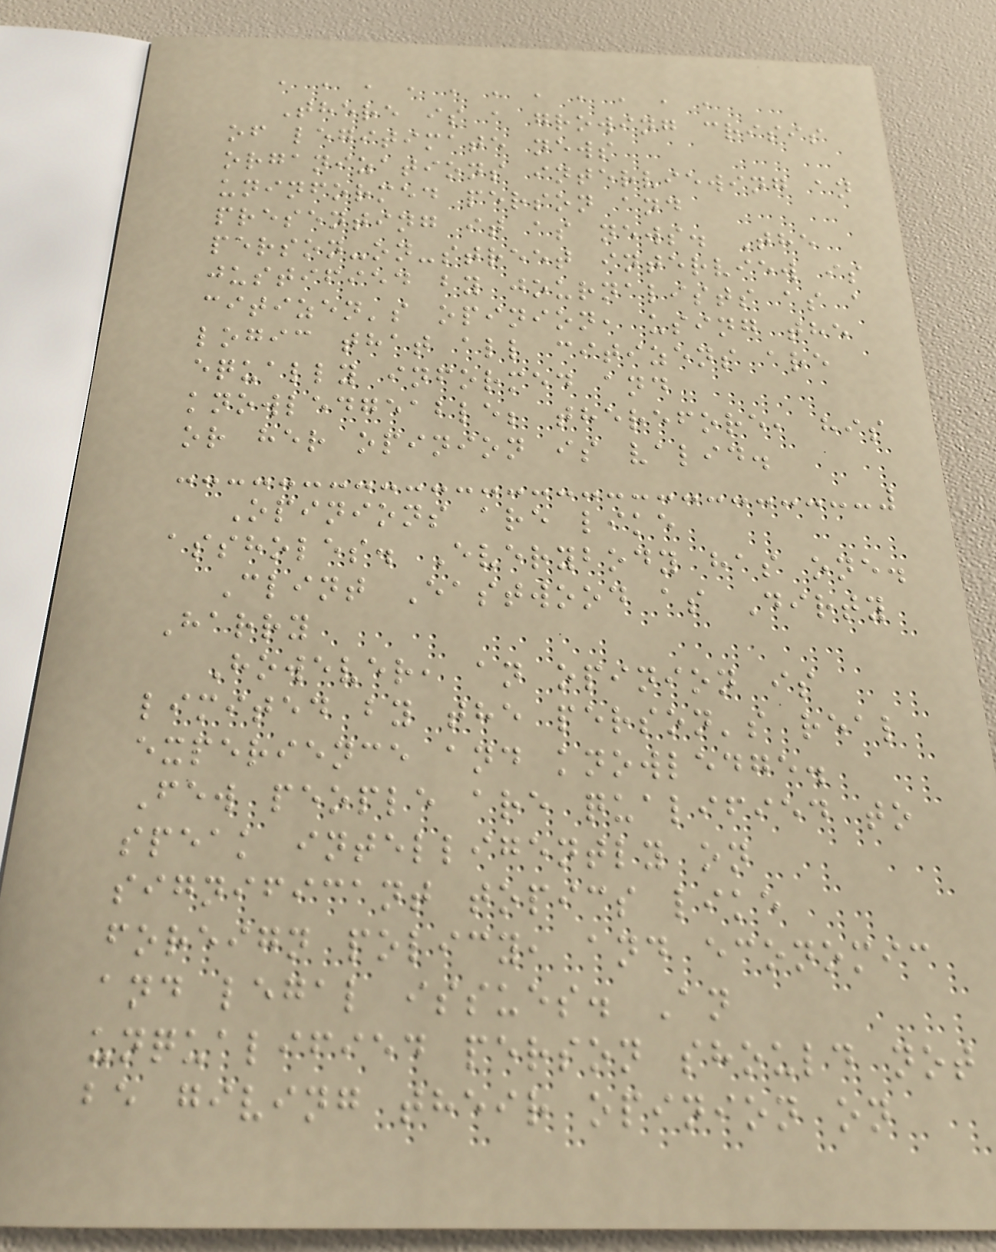, , , , , , , , , , ,
There is a growing crisis
of legitimate news
organizations interviewing an
uninformed person and
presenting it as news. The
person-on-street interview is
justified by journalists as a
citizen's opinion, using the
logic that all citizens are
equally informed and
knowledgeable; therefore, his
or her opinion is valid.
Opinions are like
assholes. Everybody has one.
Clint Eastwood as Dirty
Harry
However, an opinion is
limited by the person's real
experience and knowledge.
Few people are qualified to
speak intelligently on
significant topics like
foreign policy, and economic
and legal issues. An
unqualified person should not
be giving their opinion on
